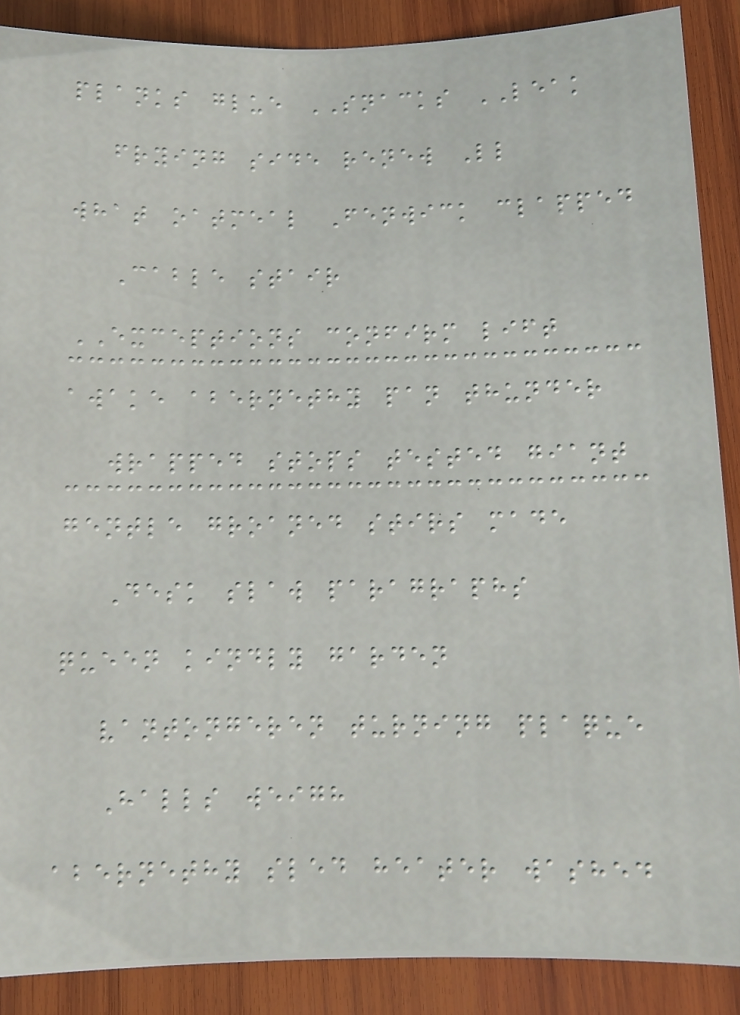planks glue SNACKS LEAK
frying side renew Ll
what oatmeal Fenwick clapped
Cable stair
EXCEPTIONS confirm lift
awake abernethy pan thunder
wrapped stops tested giant
gentle groaned stirs made
Desk slaw paragraphs
queen kindly garden
vantongeren turning plaque
Halls weigh
abernethy sled heater washed
